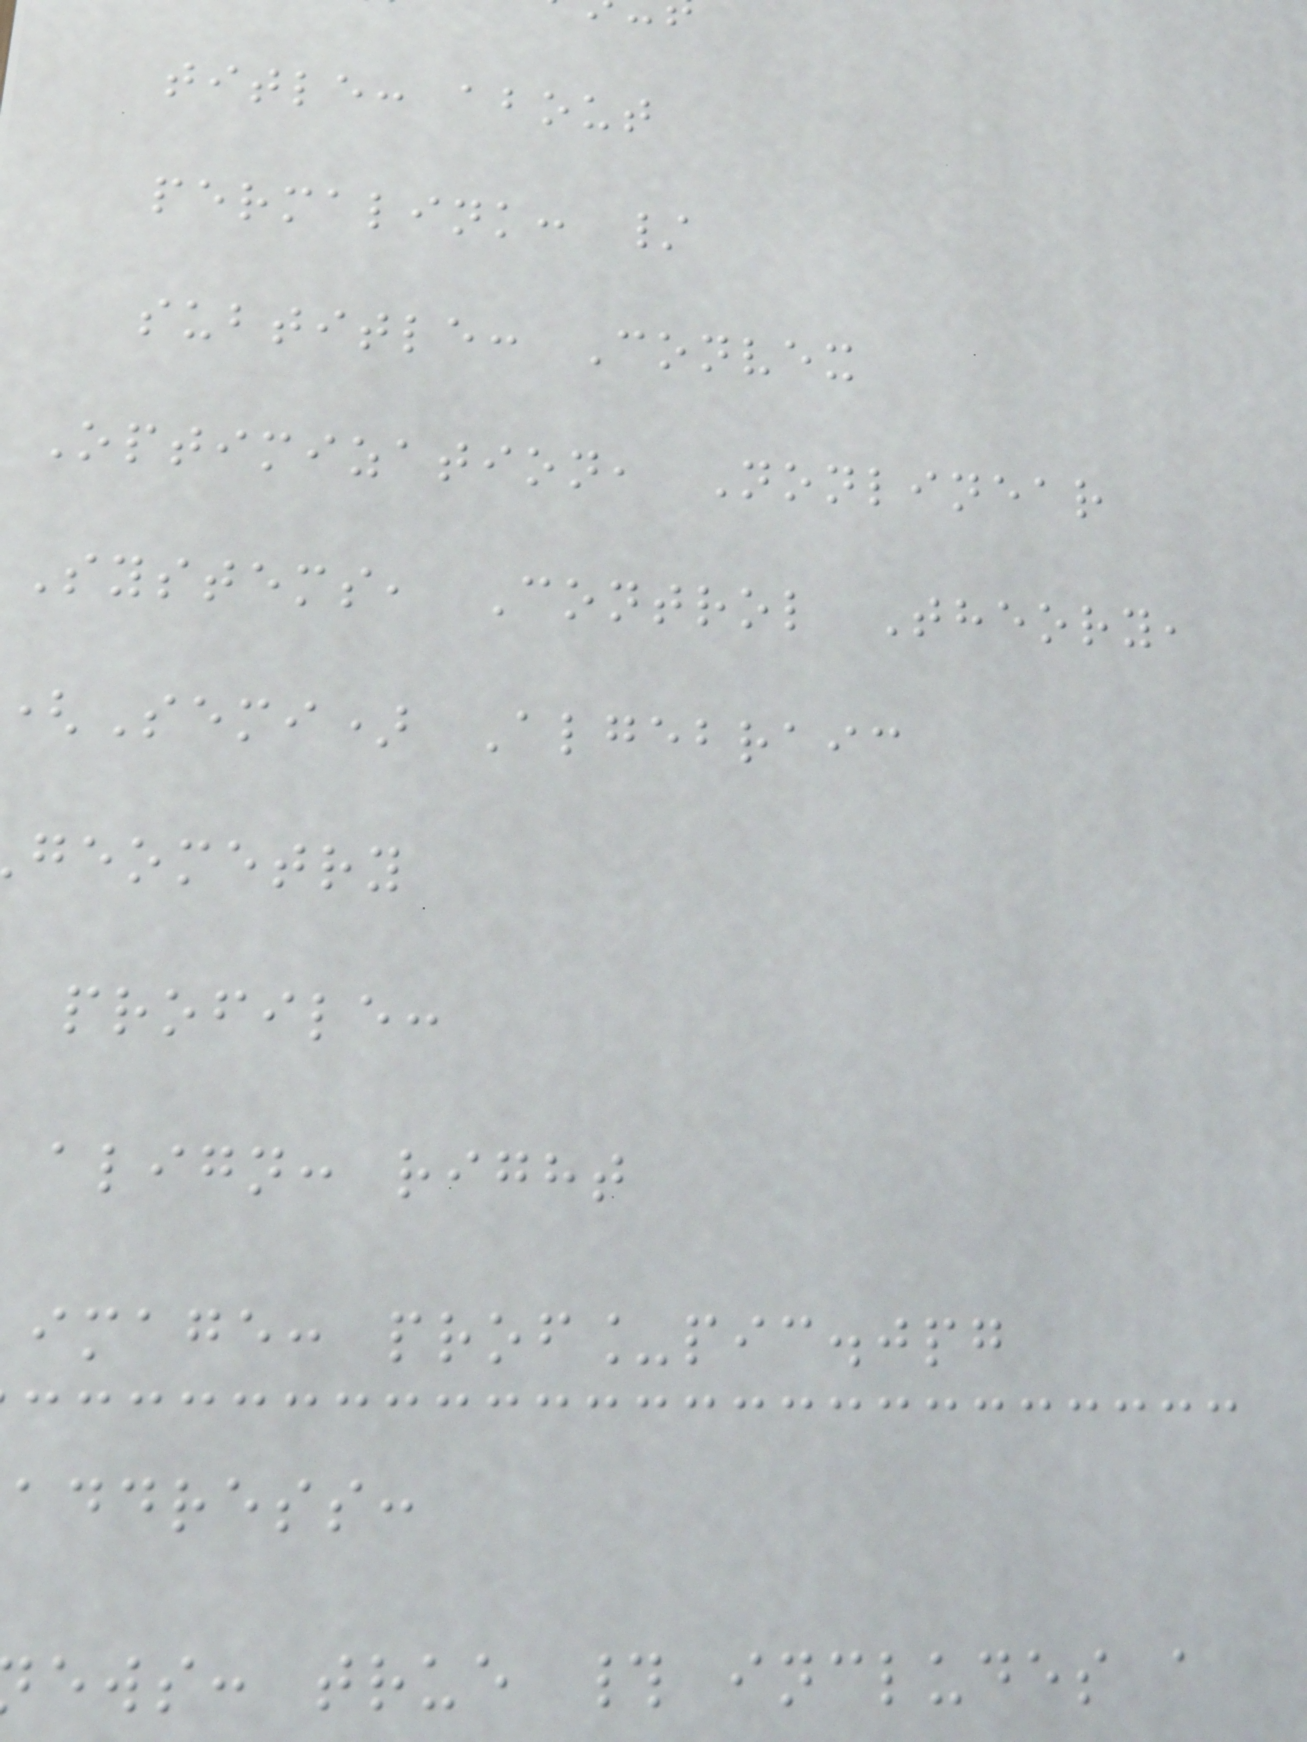title: about
permalink: /
subtitle: Convex
Optimization, Nonlinear
Systems, Control Theory,
Semi) Algebraic
geometry
profile:
align: right
image: prof_pic.jpg
address:
ews: true # includes a
